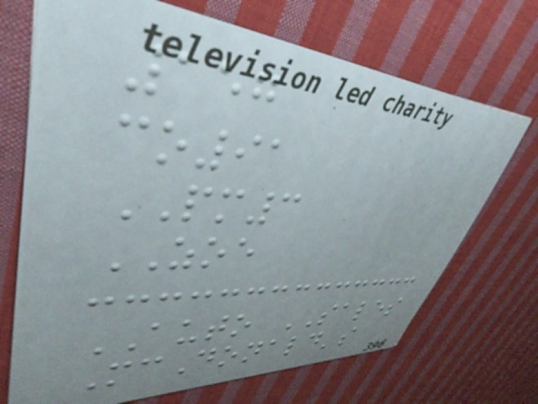157
co91
PM3
ZOE
AUTO SALES
McDonald's
